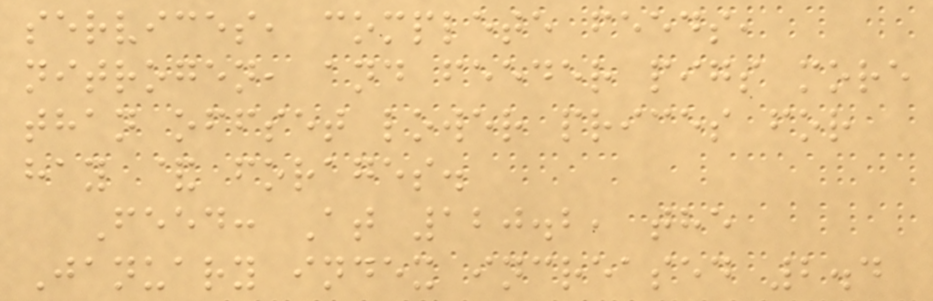services, complete feeds,
nitrogen, and feeder pigs more
than offset lower prices for
hay & forages.
Feed: At 120.2, the
January index increased 2.4
